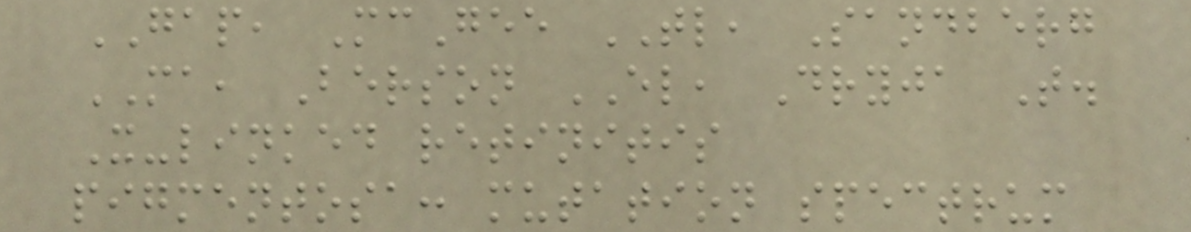GAP, McGee TL, Sandberg
MA, Berson EL, Dryja T.
X-linked retinitis
pigmentosa: mutation spectrum
